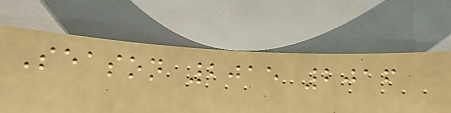Season 2015 2016
